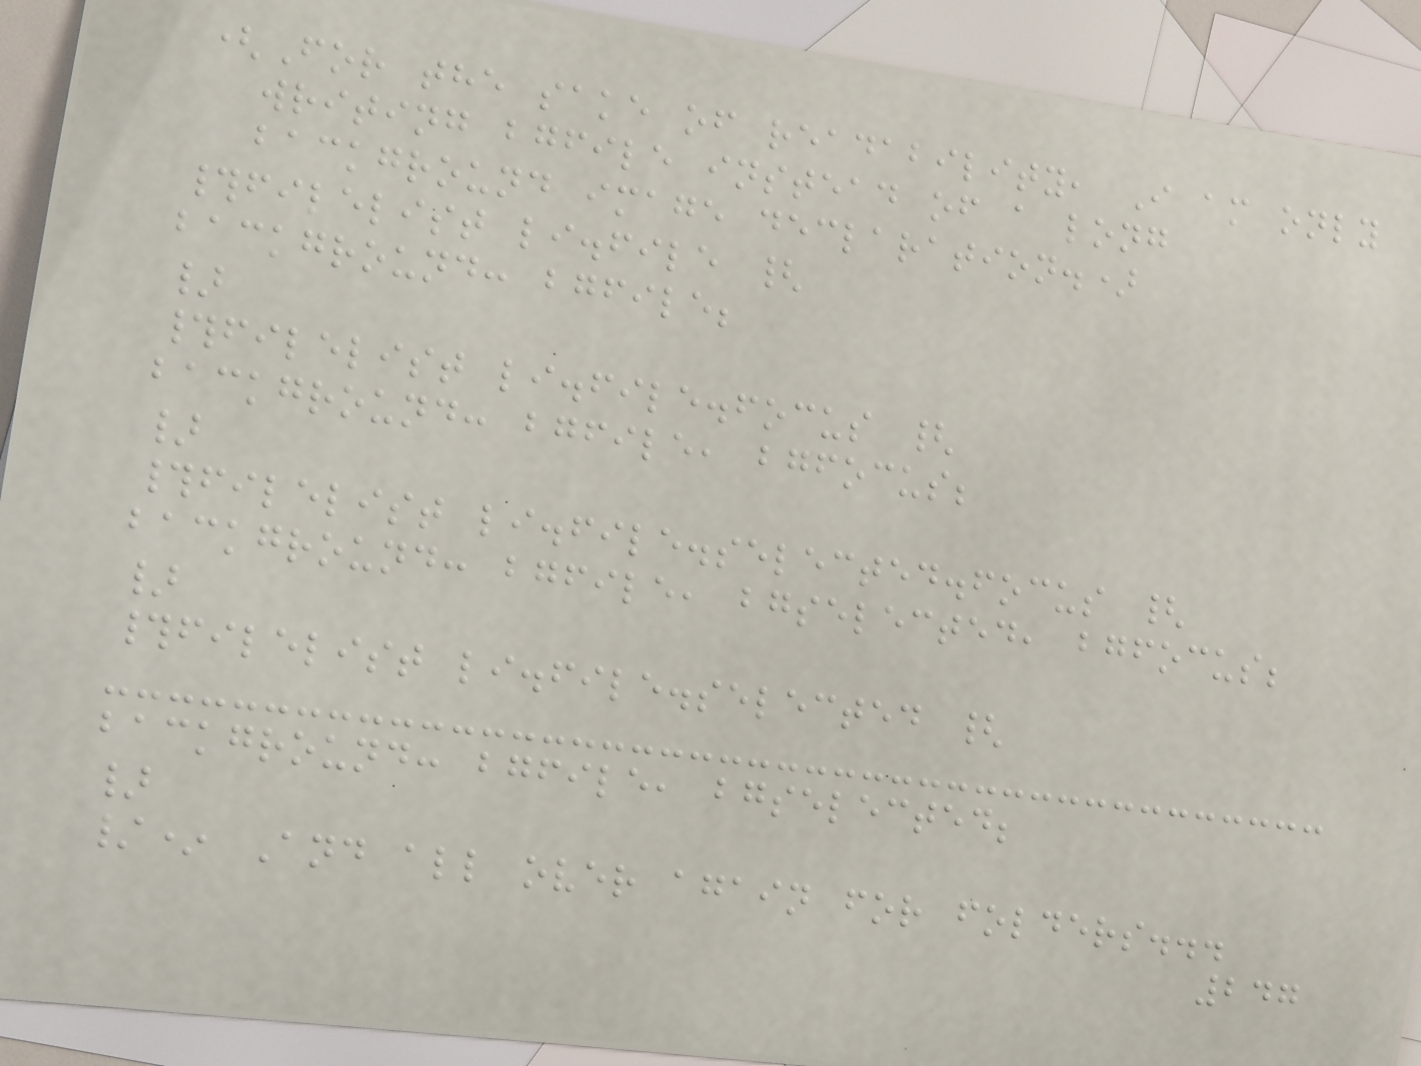(For the sake of readability, I am only
writing bgfile instead of a long
background image declaration.)
#filelist li.file {
background: bgfile;
}
#filelist li.file.focus {
background: bgfile, bgfocus;
}
#filelist li.file.selected.focus {
background: bgfile, bgselected, bgfocus;
}
#filelist li.file.selected {
background: bgfile, bgselected;
}
/* And all over again for folders...
247
